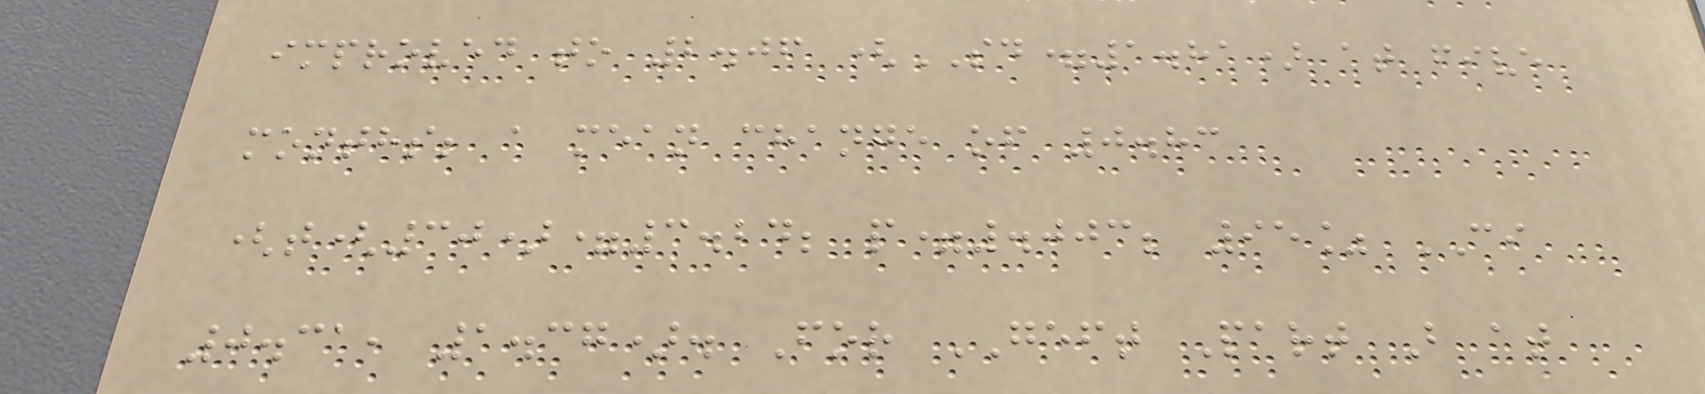improved to 2.06 (SD=1.81) at five
months; a mean change of 0.83
(t(30)=3.24; p=.003; 95% CI
0.31, 1.37). For GEFT Part B at
